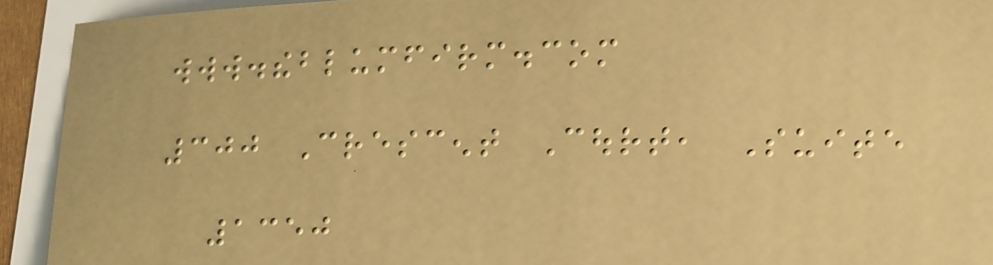www.theblumfirm.com
300 Crescent Court, Suite
1350
